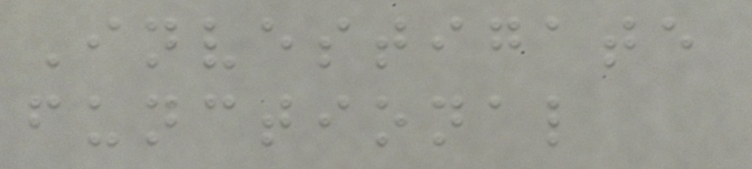Investigate
functional
